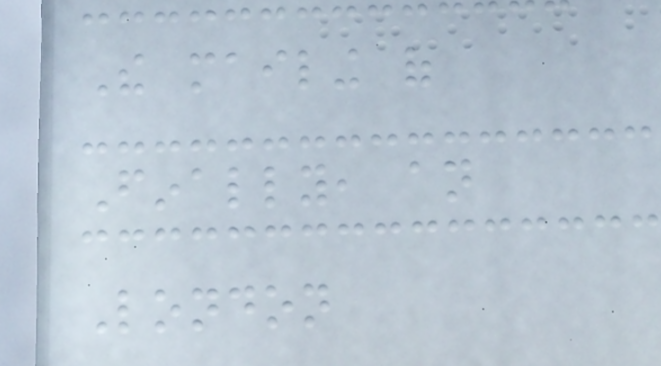The mailing of
Finally, an
London
